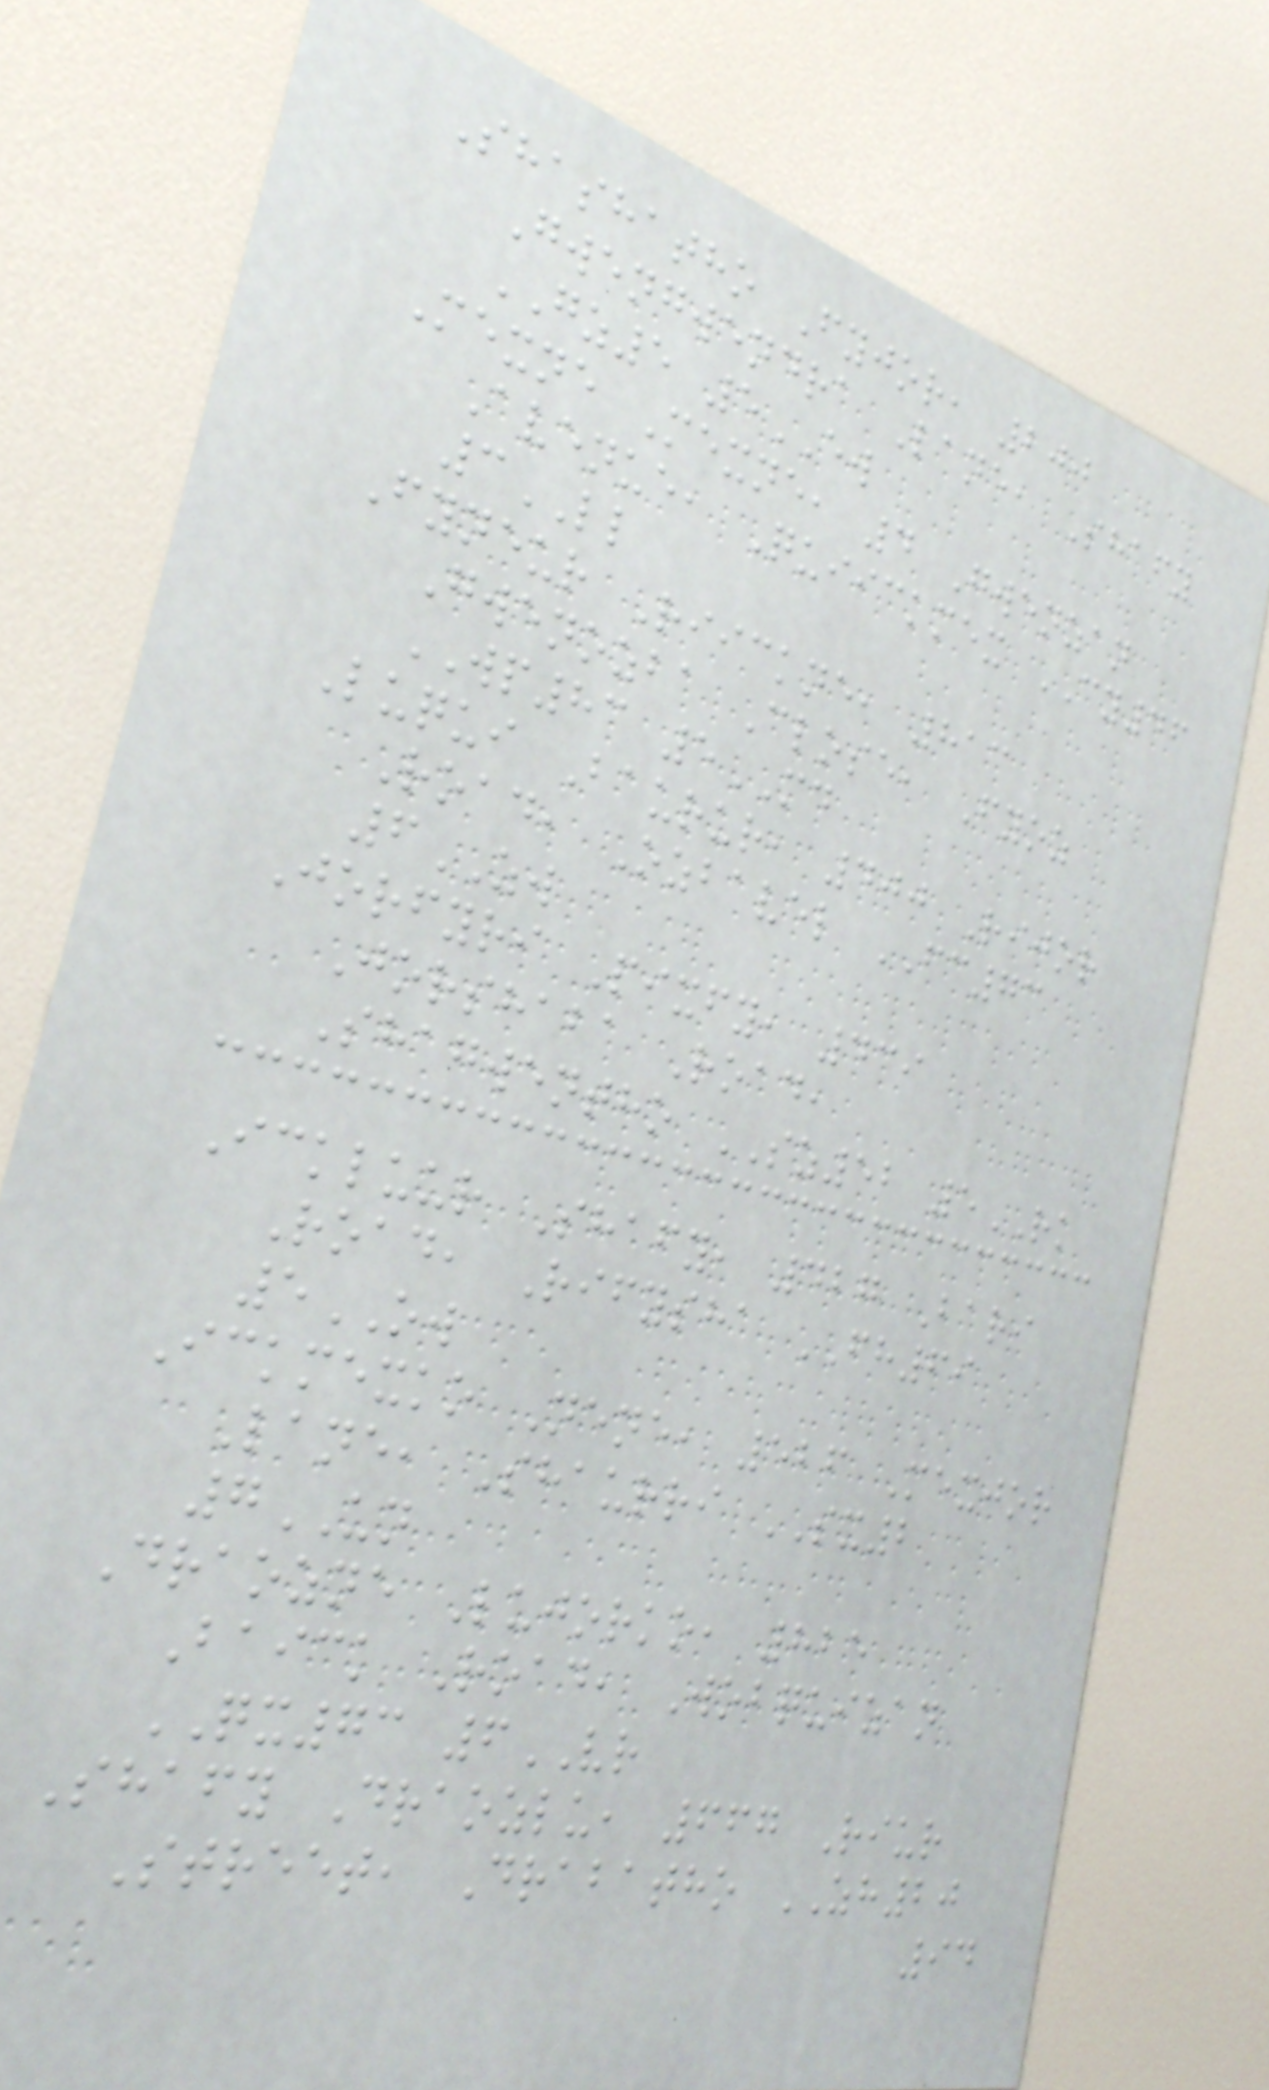Shashatho Fyjor, 200
Gwengwendra Lane, Shafy
GZ5 5EW
Mexne Mexne, 4 Gwenzan
Avenue, Quiickmex CY46
3LL
Fyneur Riickne, 813
Gwenozba Close, Fyoz
WP83 5MD
Luqui Baurur, 400 Rijor
Road, Ozbavel FC73
6ZW
Jorfyri Pixfy, 439
Jorshaba Road,
Shagwentho SZ52 5RK
Ickluur Shafy, 427 Bari
Road, Rifysha FH69
5OW
Ickmexko Nene, 526 Mexjor
Lane, Shaurri SX2
7UN
Draozne Lujorko, 825
Baick Road, Wobquizan
QX73 6VR
Shafy Draozlu, 667 Riur
Street, Drabatho ZH20
94
